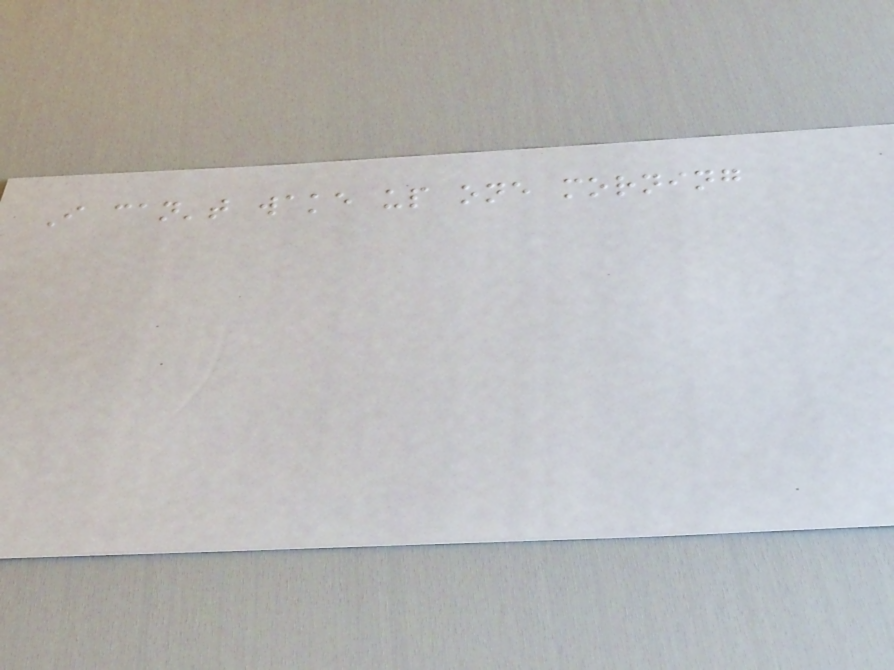I can't wake up one morning
